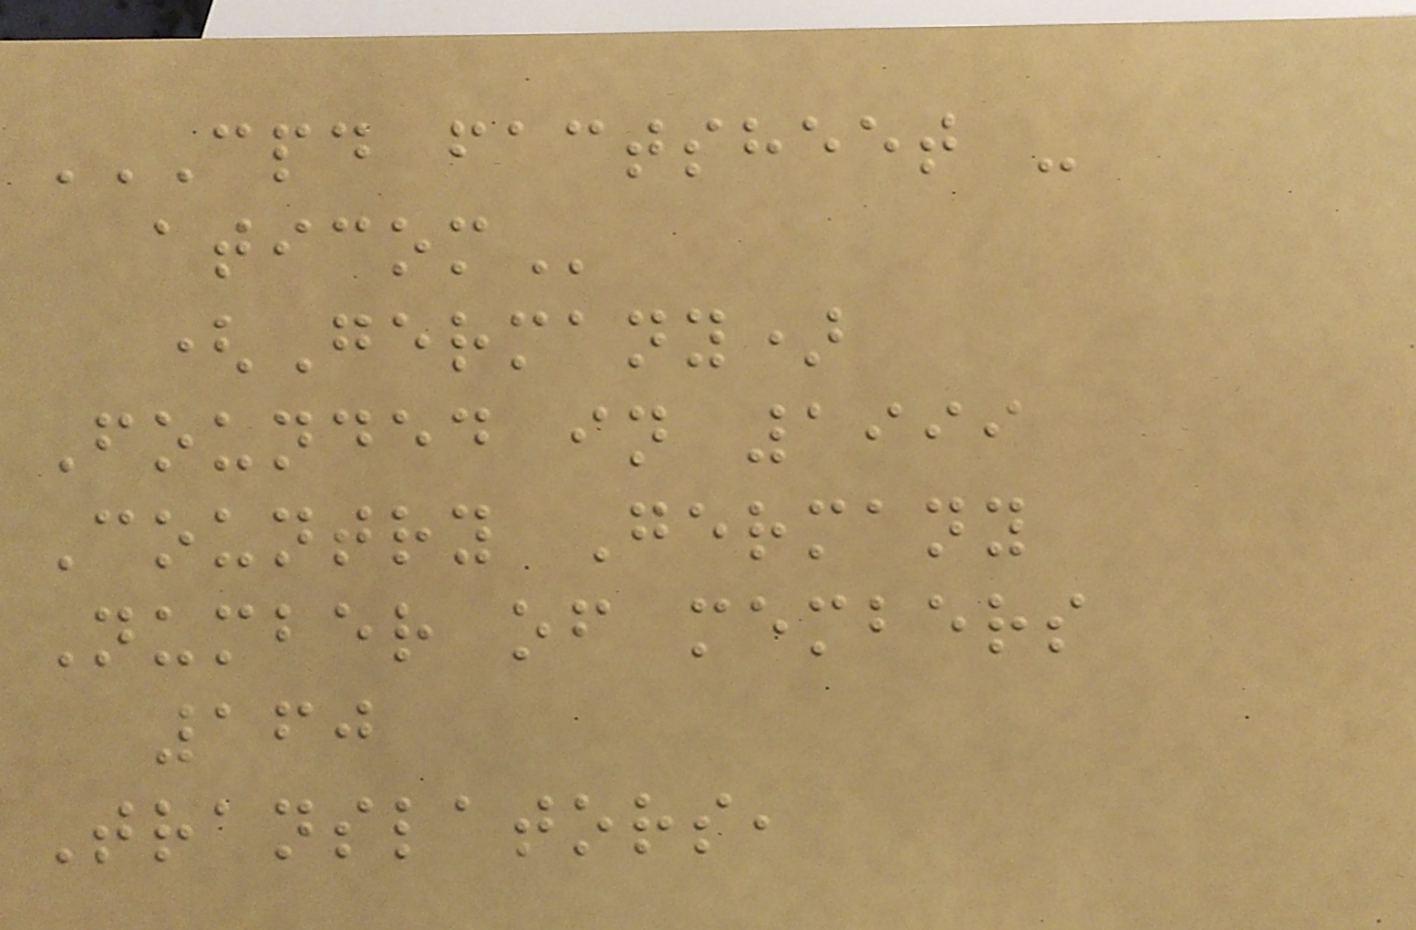CPD FACTSHEET -
ATICOM
(Germany)
Founded in 1999
Country Germany
Number of members
160
Translators,
